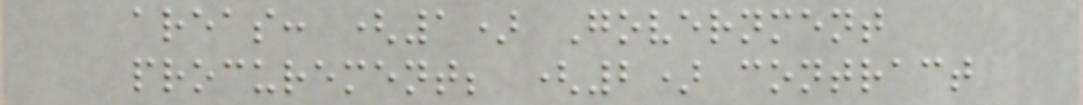areas: (1) Government
procurement; (2) contract
